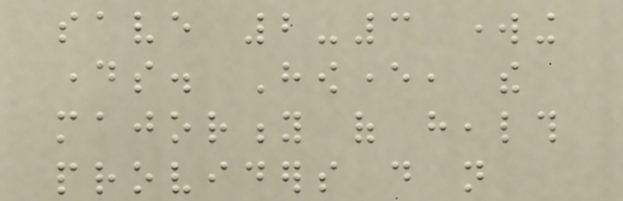save 2-3 working
days. However, the
majority of health
providers do not
